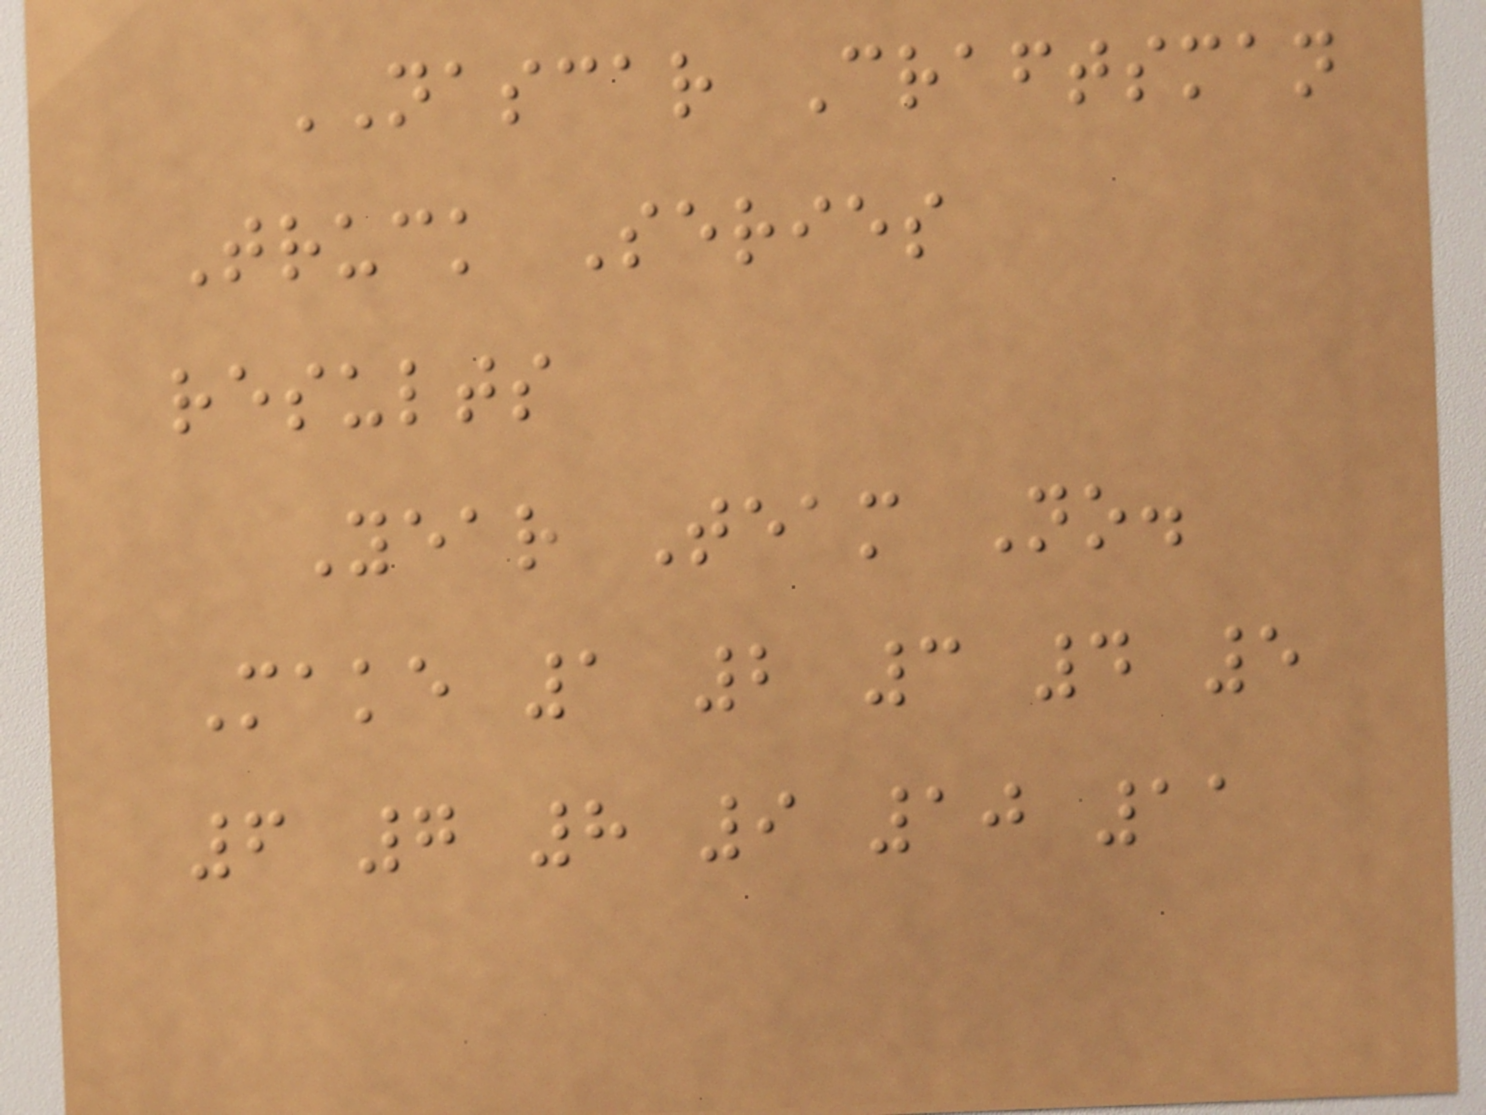NASCAR Craftsman
Truck Series
results
Year Team No.
Make 1 2 3 4 5
6 7 8 9 10 11
